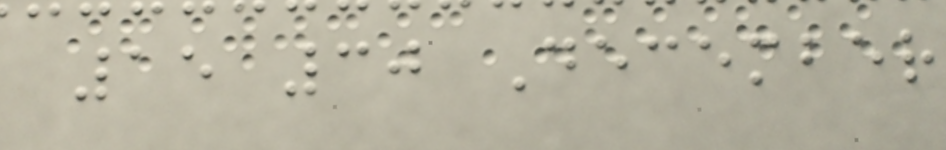15 30 December
